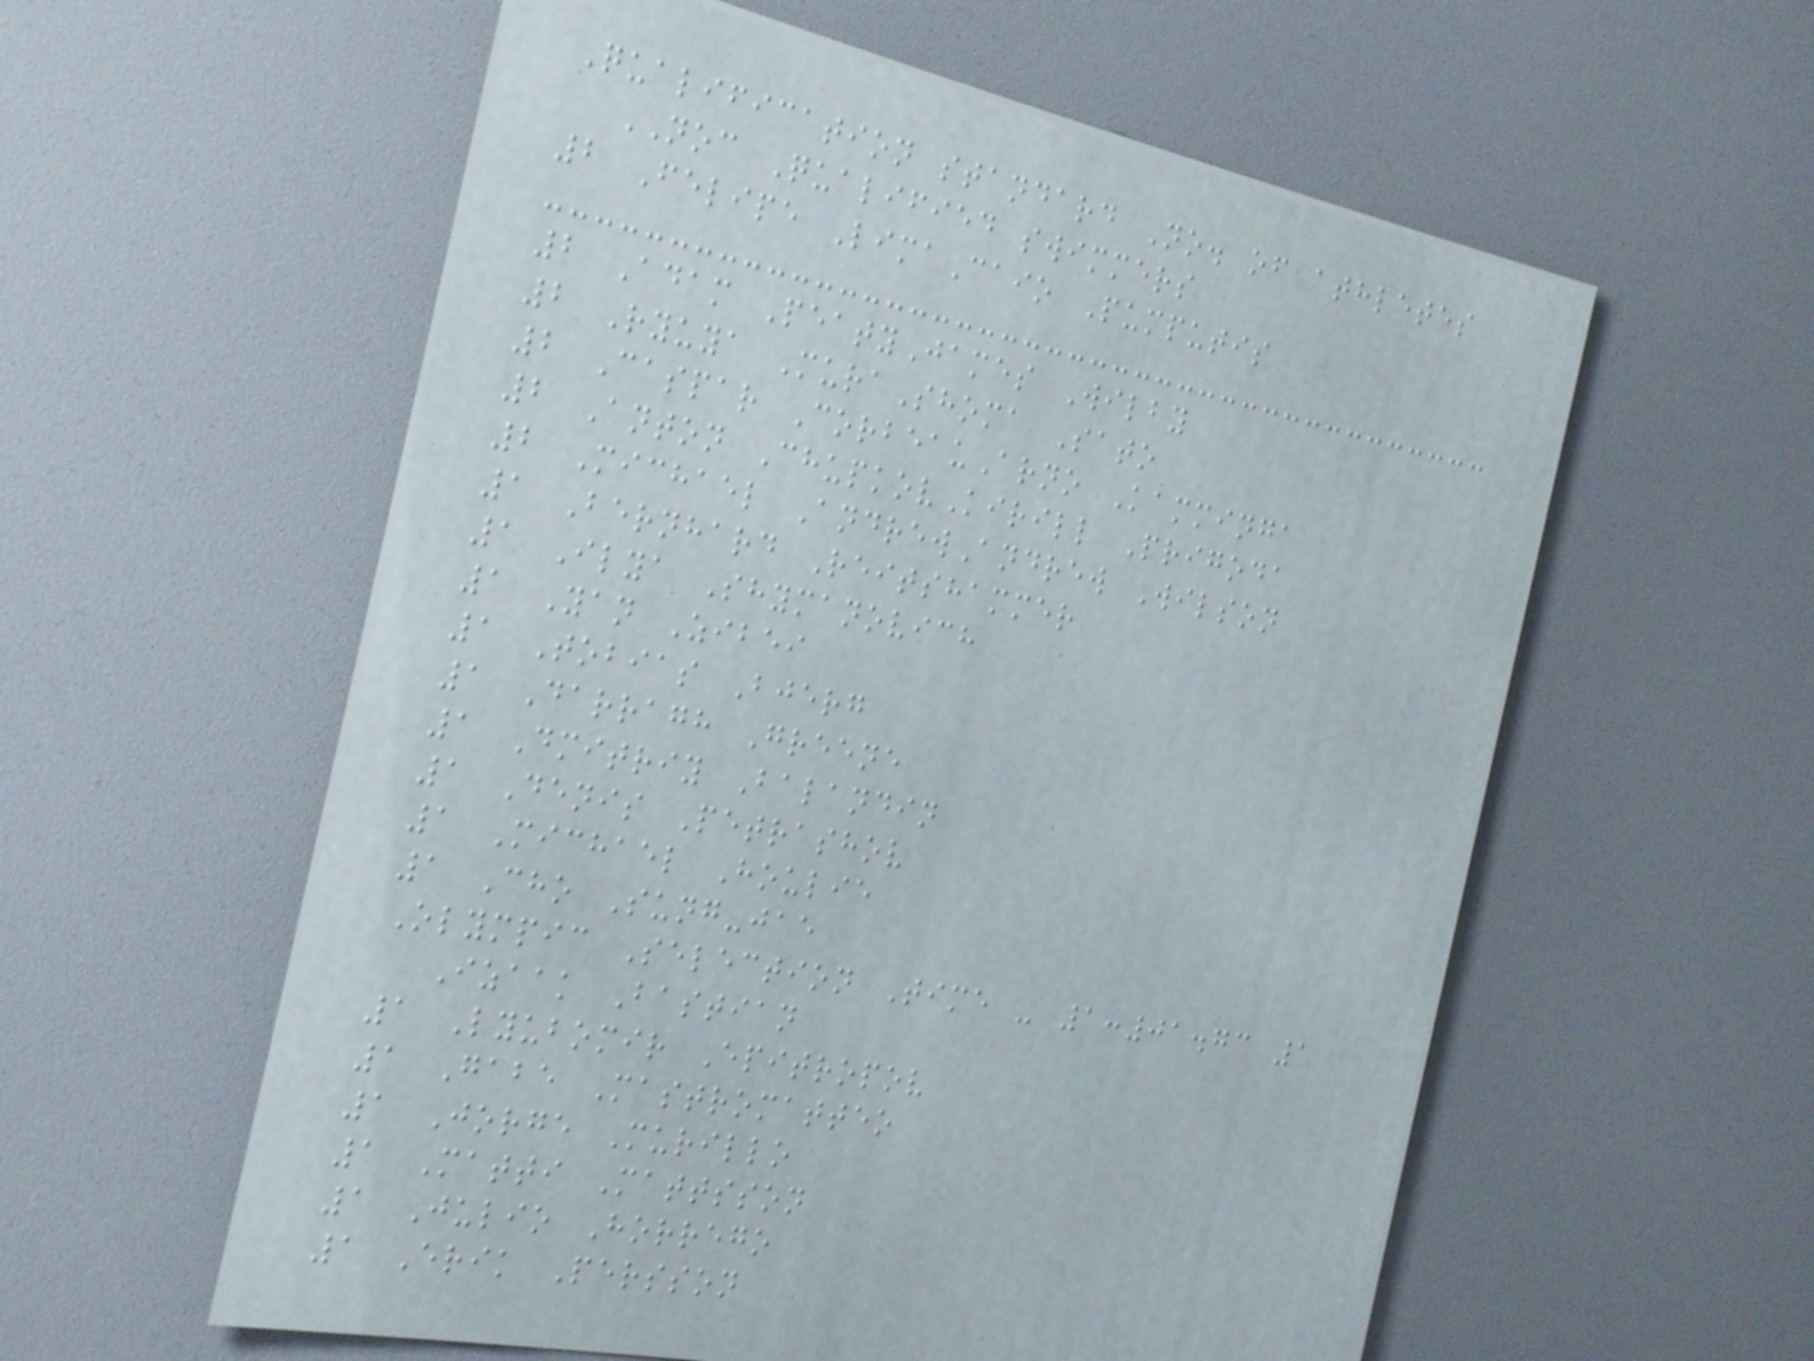Qualification standard No. of athletes
NOC Qualified swimmers
2 Felipe LimaCaio Pumputis
2 Adam PeatyJames Wilby
2 Ryuya MuraShoma Sato
2 Caspar CorbeauArno Kamminga
2 Anton ChupkovKirill Prigoda
2 Michael AndrewAndrew Wilson
1 Bernhard Reitshammer
1 Ilya Shymanovich
1 Yan Zibei
1 Tobias Bjerg
1 Darragh Greene
1 Dmitriy Balandin
1 Denis Petrashov
1 Michael Houlie
1 Cho Sung-jae
Olympic Selection Time - 1:01.73 1
Izaak Bastian
1 Lyubomir Epitropov
1 Gabe Mastromatteo
1 Jorge Murillo
1 Matti Mattsson
1 Julio Horrego
1 Erik Persson
